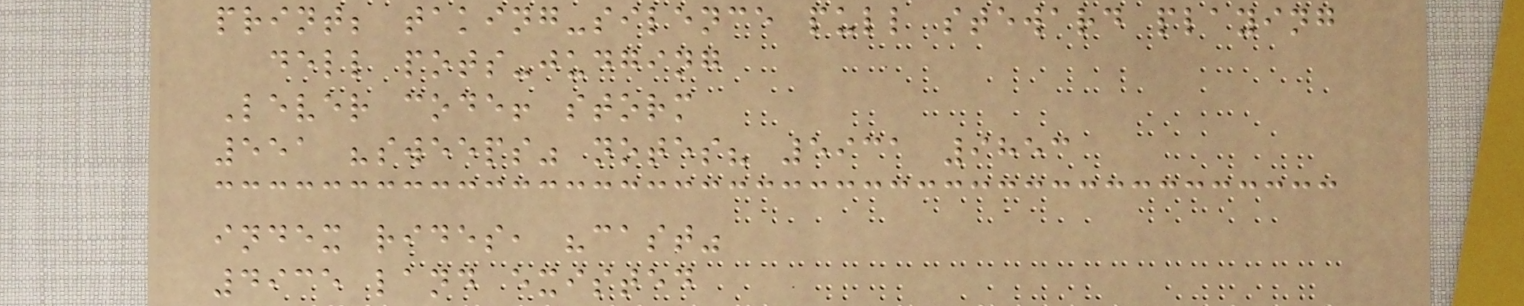print; taking-silence pull steward playing
dell pots-judging
Lever code! storm
551 "sweeps" notes? 5931 9853
index rides, "cast"
4935 land existed
